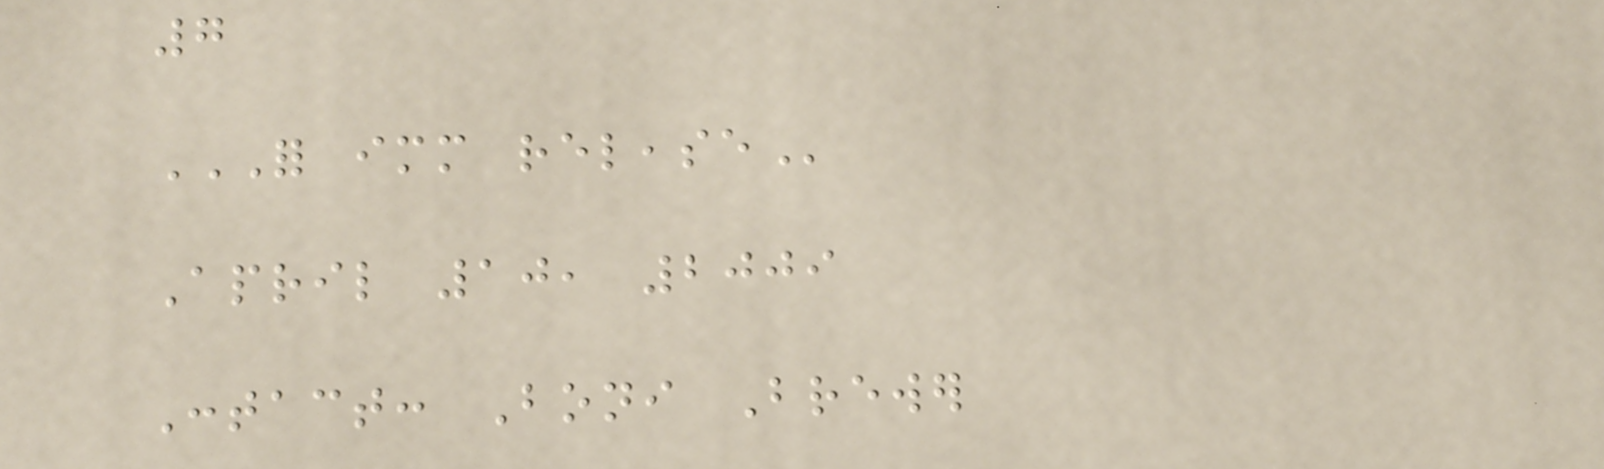7
FOR IMMEDIATE RELEASE
April 10, 2009
Contact: Boni Brewer
